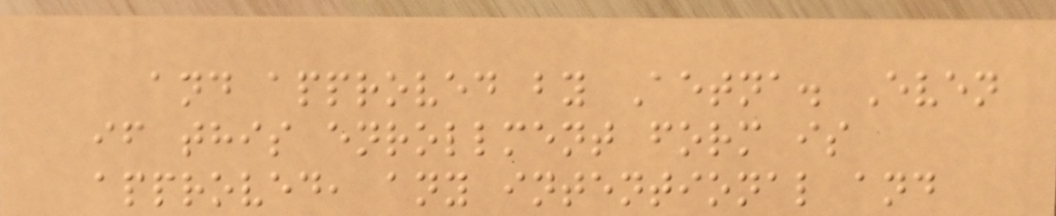and approved by Aetna. Even
if this enrollment form is
approved, any intentional and
